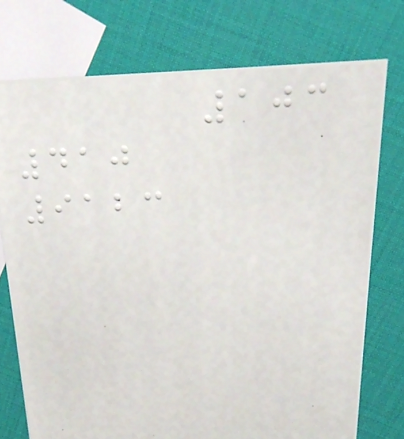103
410
9123
